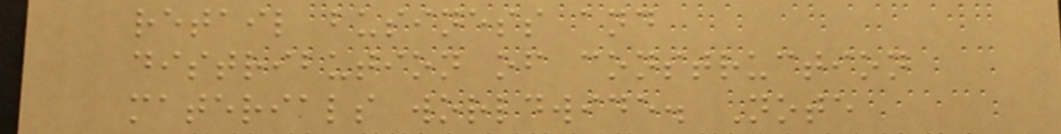retail business and
distribution of construction
materials worldwide. Note
